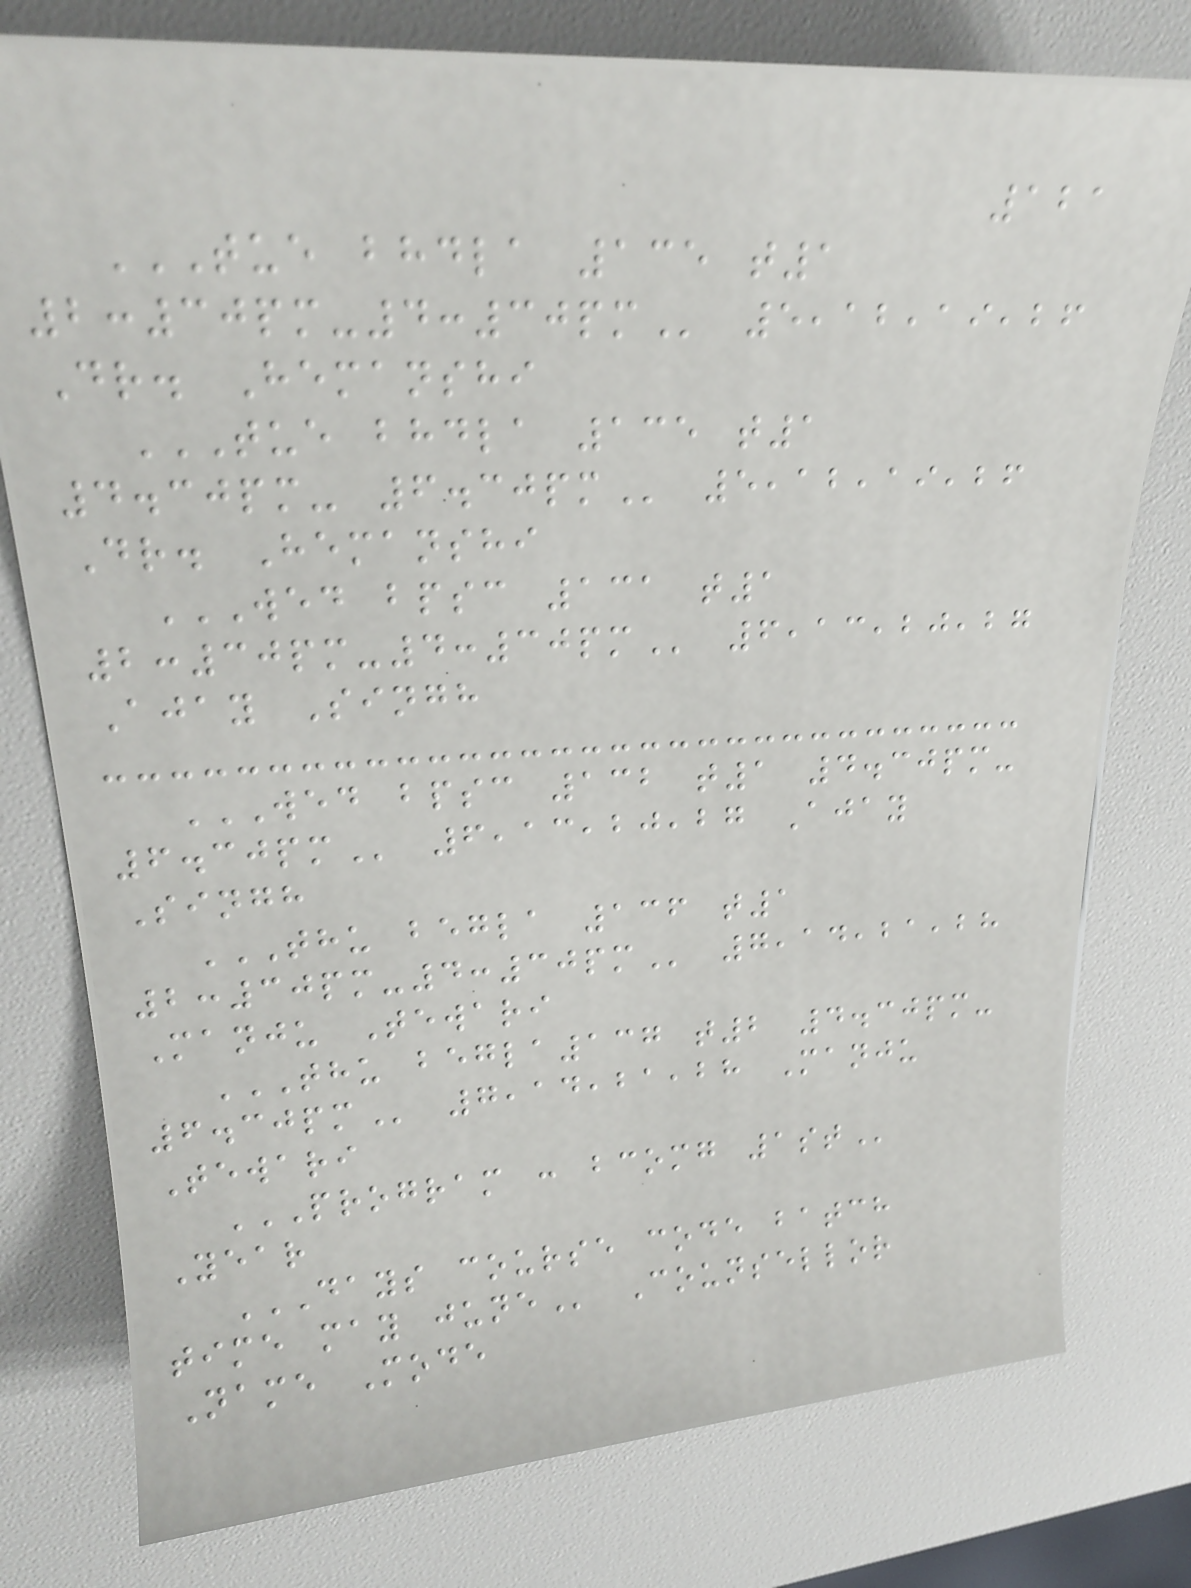121
TUE BHDLA 135 T1
2:30PM-4:30PM 5,12,19,26
Dr. Hemanshi
TUE BHDLA 135 T1
4.30PM- 6.30PM 5,12,19,26
Dr. Hemanshi
WED BPSC 131 T1
2:30PM-4:30PM 6,13,20,27
Ajay Singh
WED BPSC 132 T1 4.30PM-
6.30PM 6,13,20,27 Ajay
Singh
THU BEGLA 136 T1
2:30PM-4:30PM 7,14,21,28
Manju Tewari
THU BEGLA137 T2 4.30PM-
6.30PM 7,14,21,28 Manju
Tewari
PROGRAM : BCOMG 1ST
Year
DAYS COURSE CODE BATCH
TIME MAY JUNE Counsellor
Name Mode
